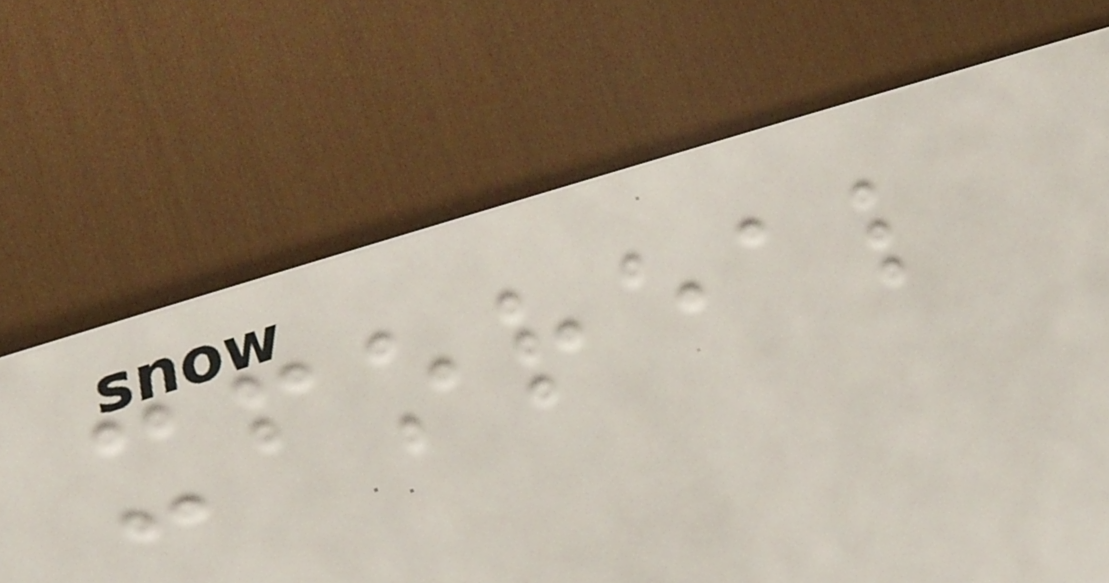xforeal
